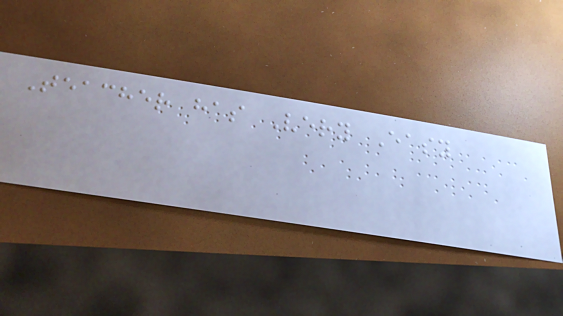Teacher has Very Easy
